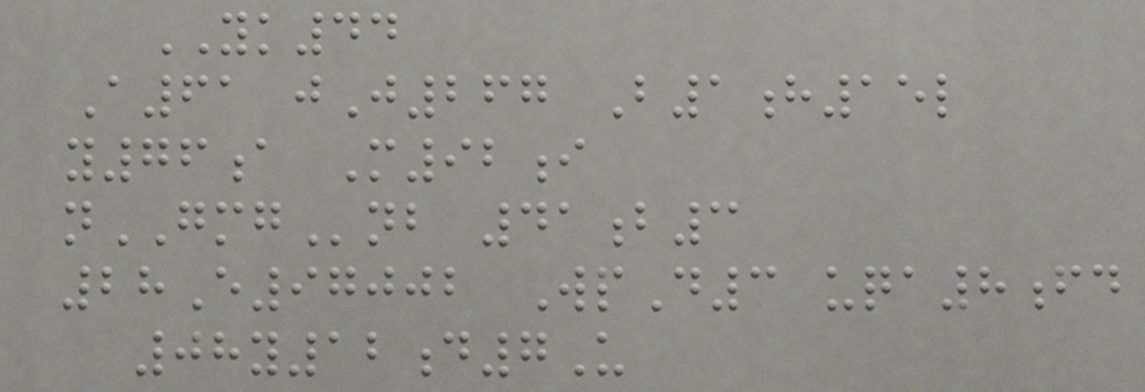YK44
A61 jJ267 B1h15l
y76a M92i
nGMGnb 41b3
28E97002 WpD3 uqa8fd
08y12d7U
